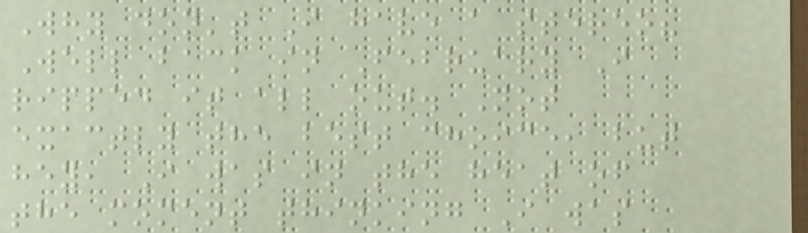Why don't I have a stereo?
Well back in February I
ripped it all out. Not
exactly the best choice, but
hey, I was in the heat of
the moment thinking I was
